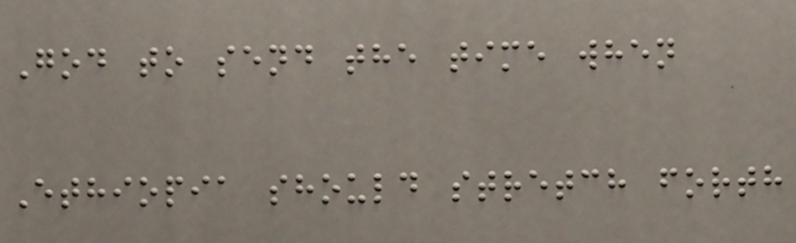God to send the time when
Ethiopia should stretch forth
